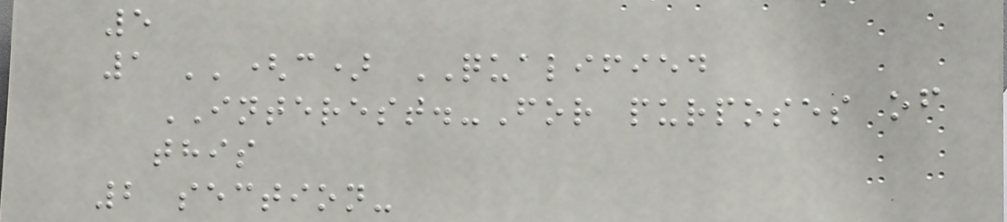5
1 ''(c) QUALIFIED
INTEREST.-For purposes of
this
2 section-
